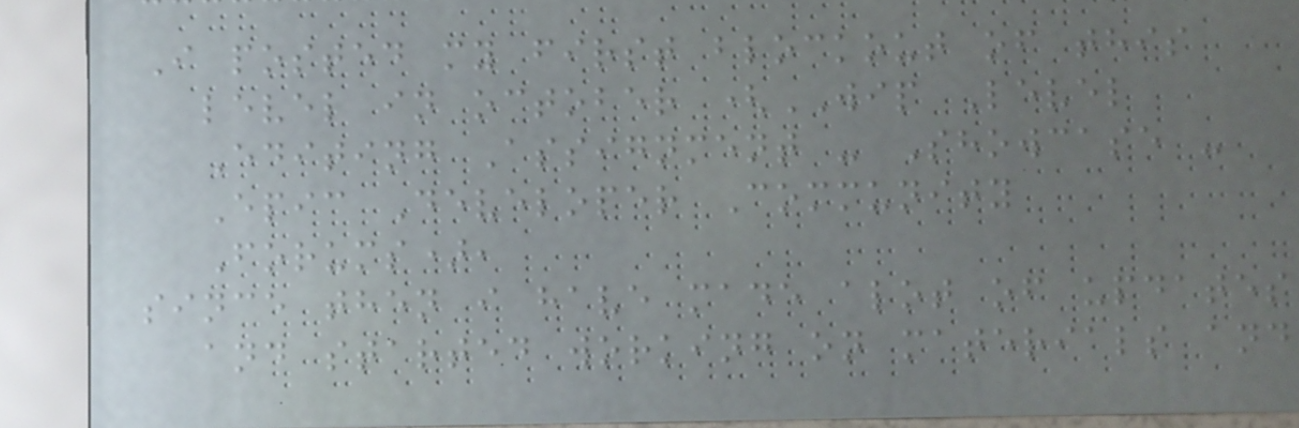I posted my first blockout of this
level in october (WIP Level
Editing Assignment - Showcase -
Epic Developer Community
Forums),
since then i have made alot of updates
and started working on materials and
